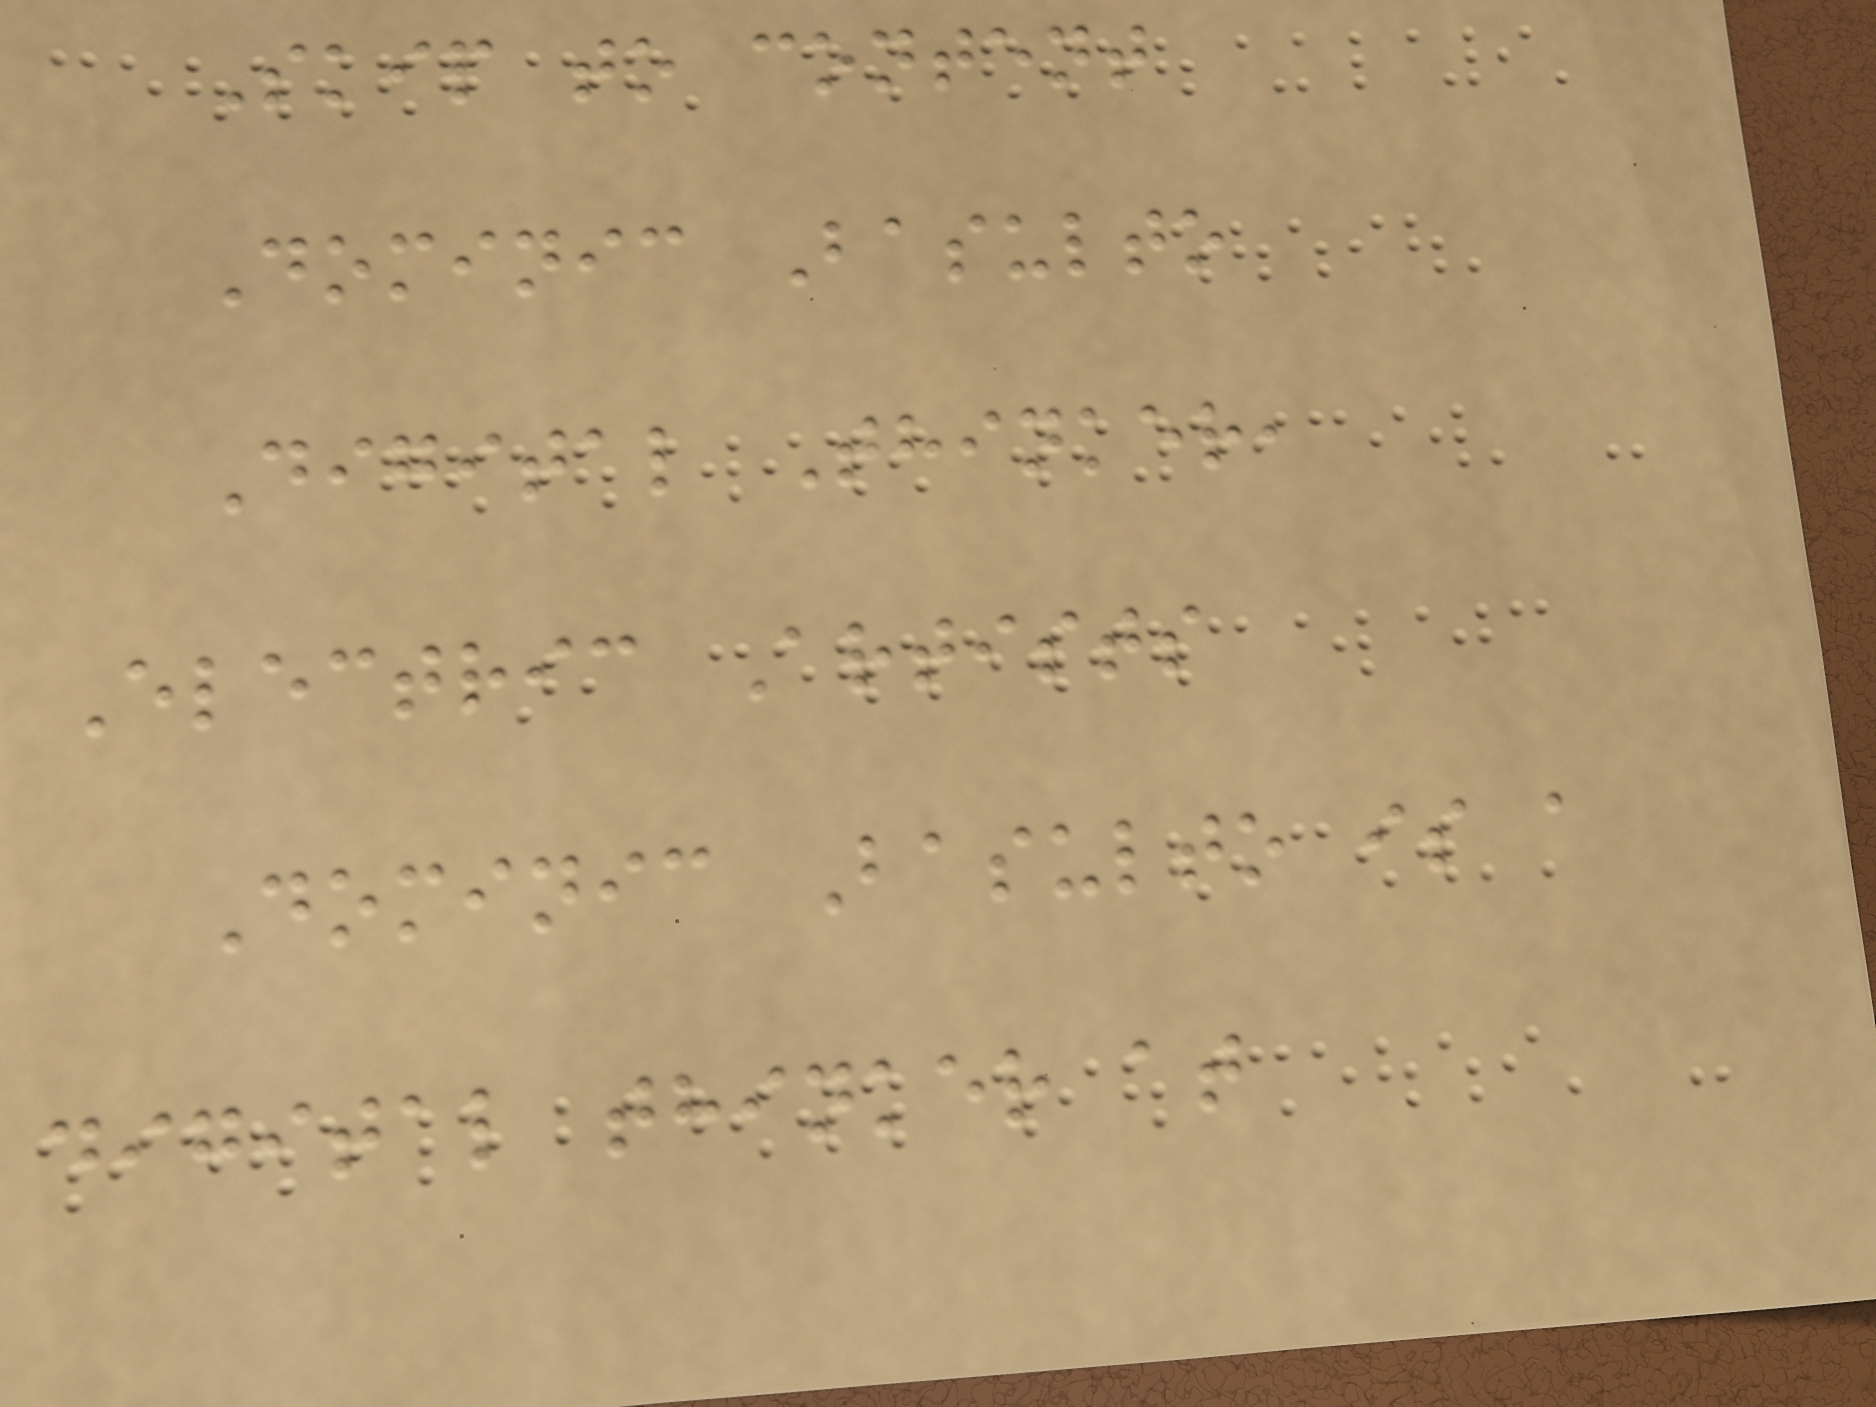Skip to content
Dominic Basulto
Digital Thinker,
Electric Artists
Dominic Basulto is a
digital thinker at
